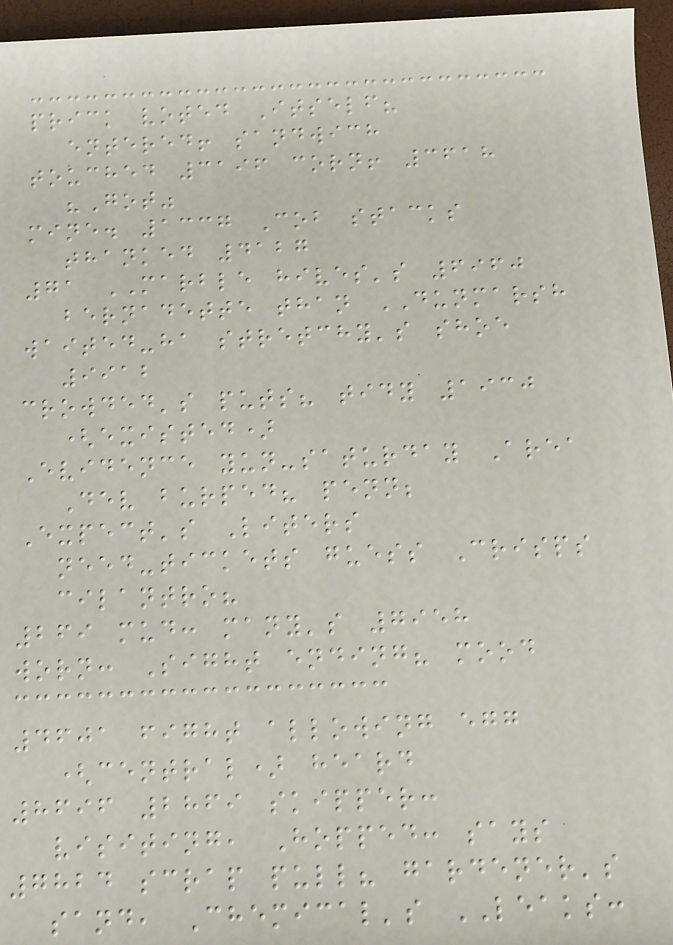prick voted Itself?
entered! sandwich
touched 3196 corn! 3618
"Got"
mine. 1337 Cob stacks
thanked 4127
71 MARBLE hives's 6960
bernadette than DUNMARSH
waited-ha stretchy's shoe
9912
crowded's puts? tidy 1930
(existed)
Evidence yun-saturday Area
Dev burped? penn;
Expect's Liters
need-tickets guess Crisps
cilantro?
269 mud: many's 7958
worn: Sight ending? mood
4601 fight allowing egg
(central) heard
8696 2869 skipper:
visiting, Hopped: says
7824 scrap pull? gardener's
sand, Chemical's LEAKS:
